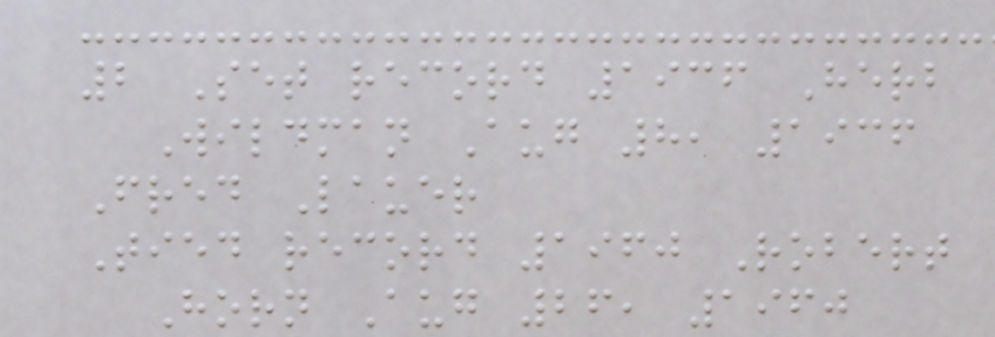2 Set record 1936 Herb
Wildman Aug 8, 1936
Fred Lauer
Tied record 1960 Robert
Horn Aug 26, 1960
